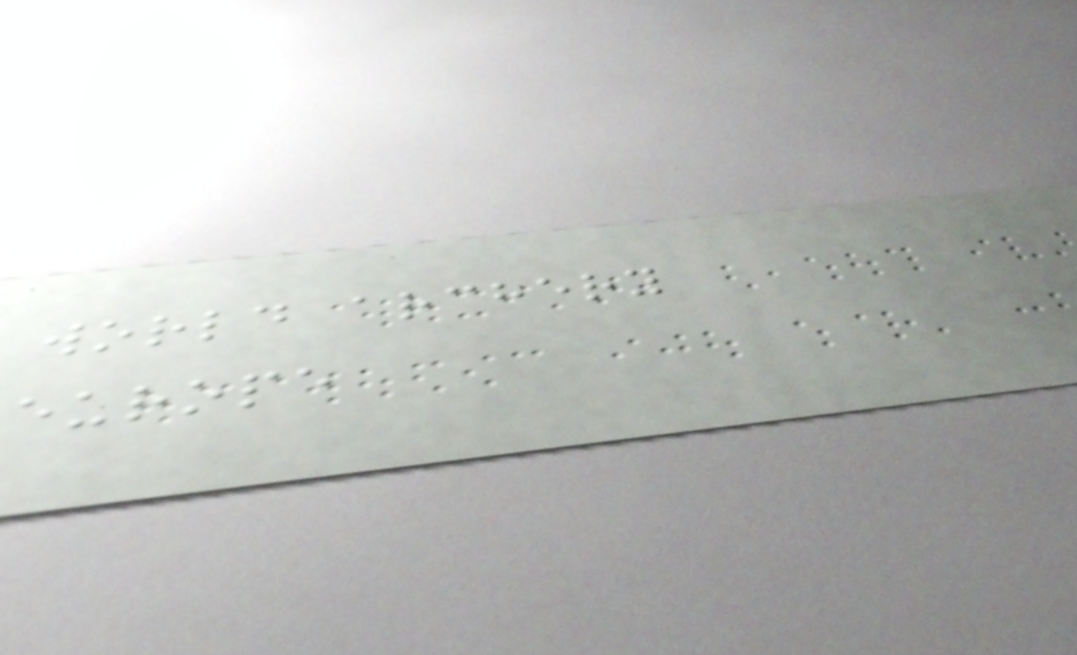world archery
europe
